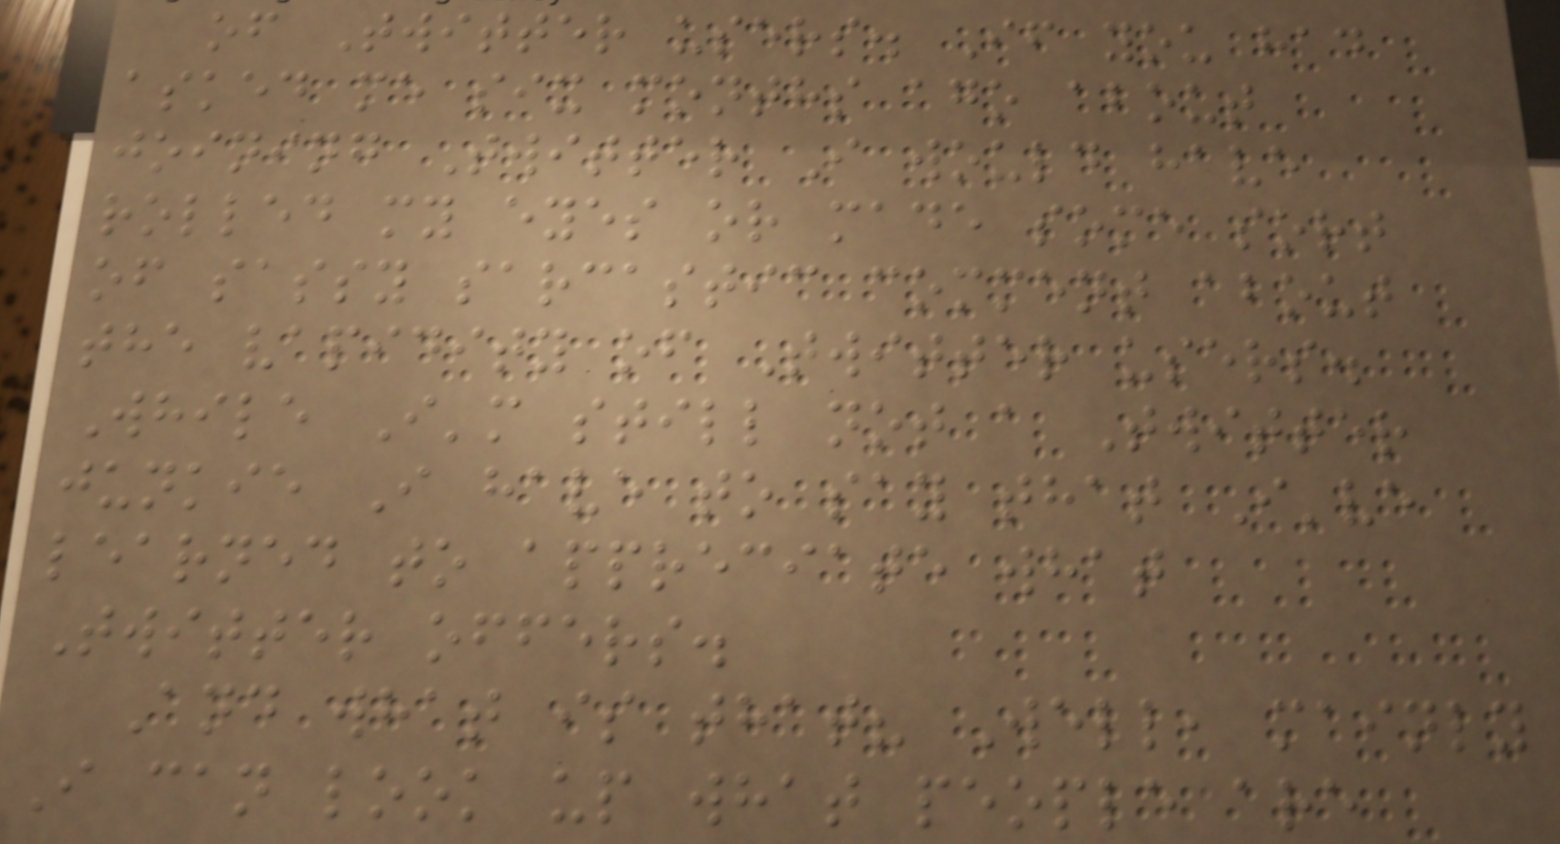of Twitter users. If you had
asked me six months ago about
joining Twitter I would have
rolled my eyes or made some sort
of sassy sarcastic comment about
the vapidity of Twitter users.
While I'm still not a Twitter
junkie I have to say that I've
learned to appreciate what
Twitter offers.
And what is that? Well, mainly
I can look up what people are
